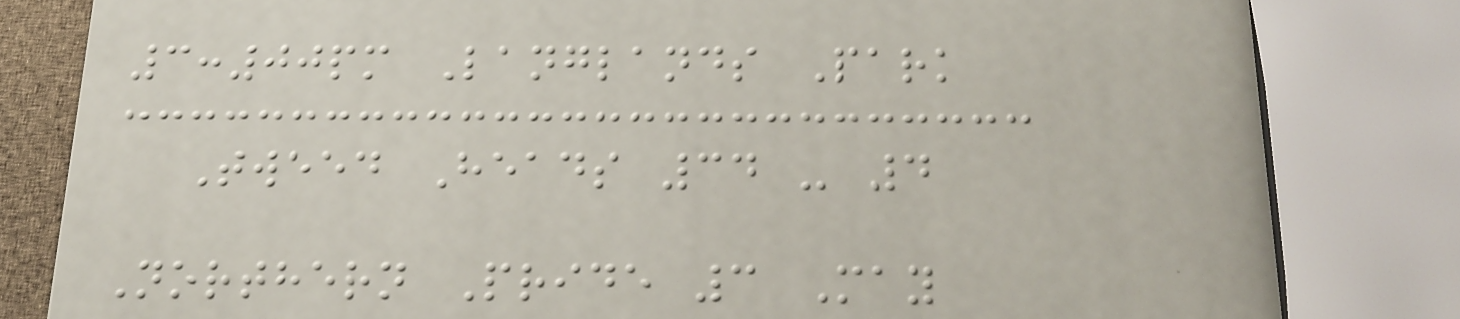3:00pm Langlands Park
Tweed Heads 34 - 4
Northern Pride 3 May
